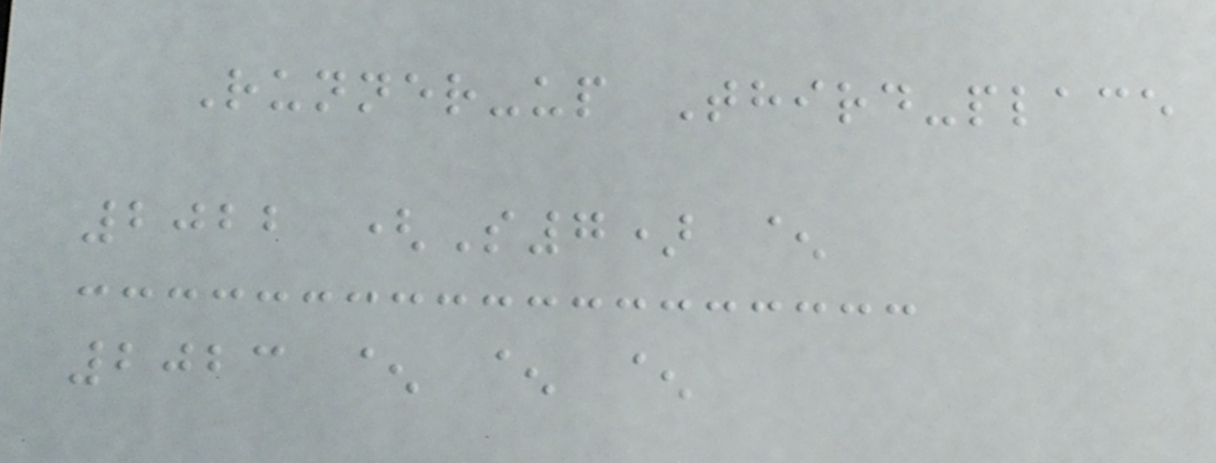Runner-up Third-place
2022 (S7) ^
2023 ^ ^ ^
